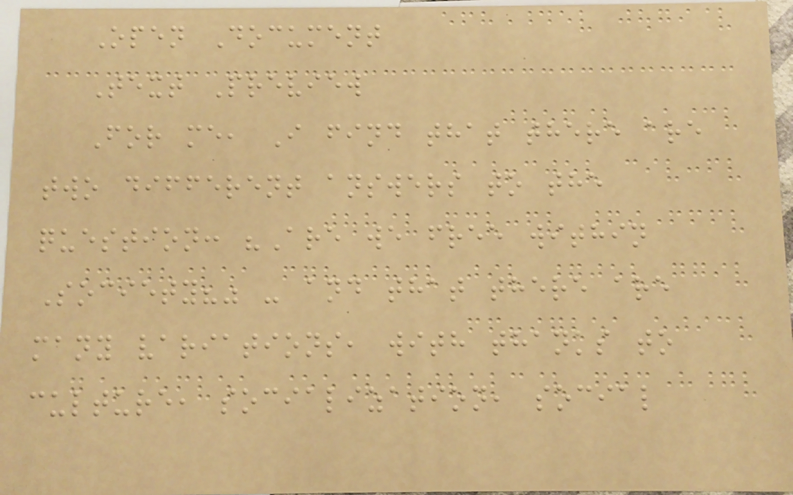Open Document
Text Preview
For me, I find that there are
two different answers to the
question: "Are we free within
Society?" - and that there are
many variations, with thanks to
culture, socialization, social
